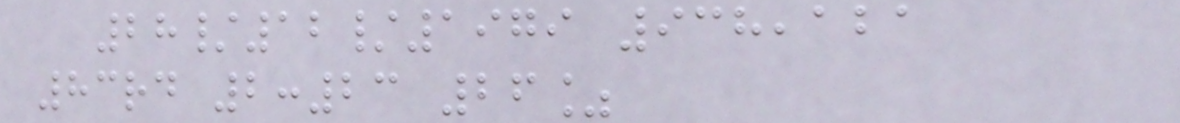28/12/1979 938,121
83rd 2:23 26%
